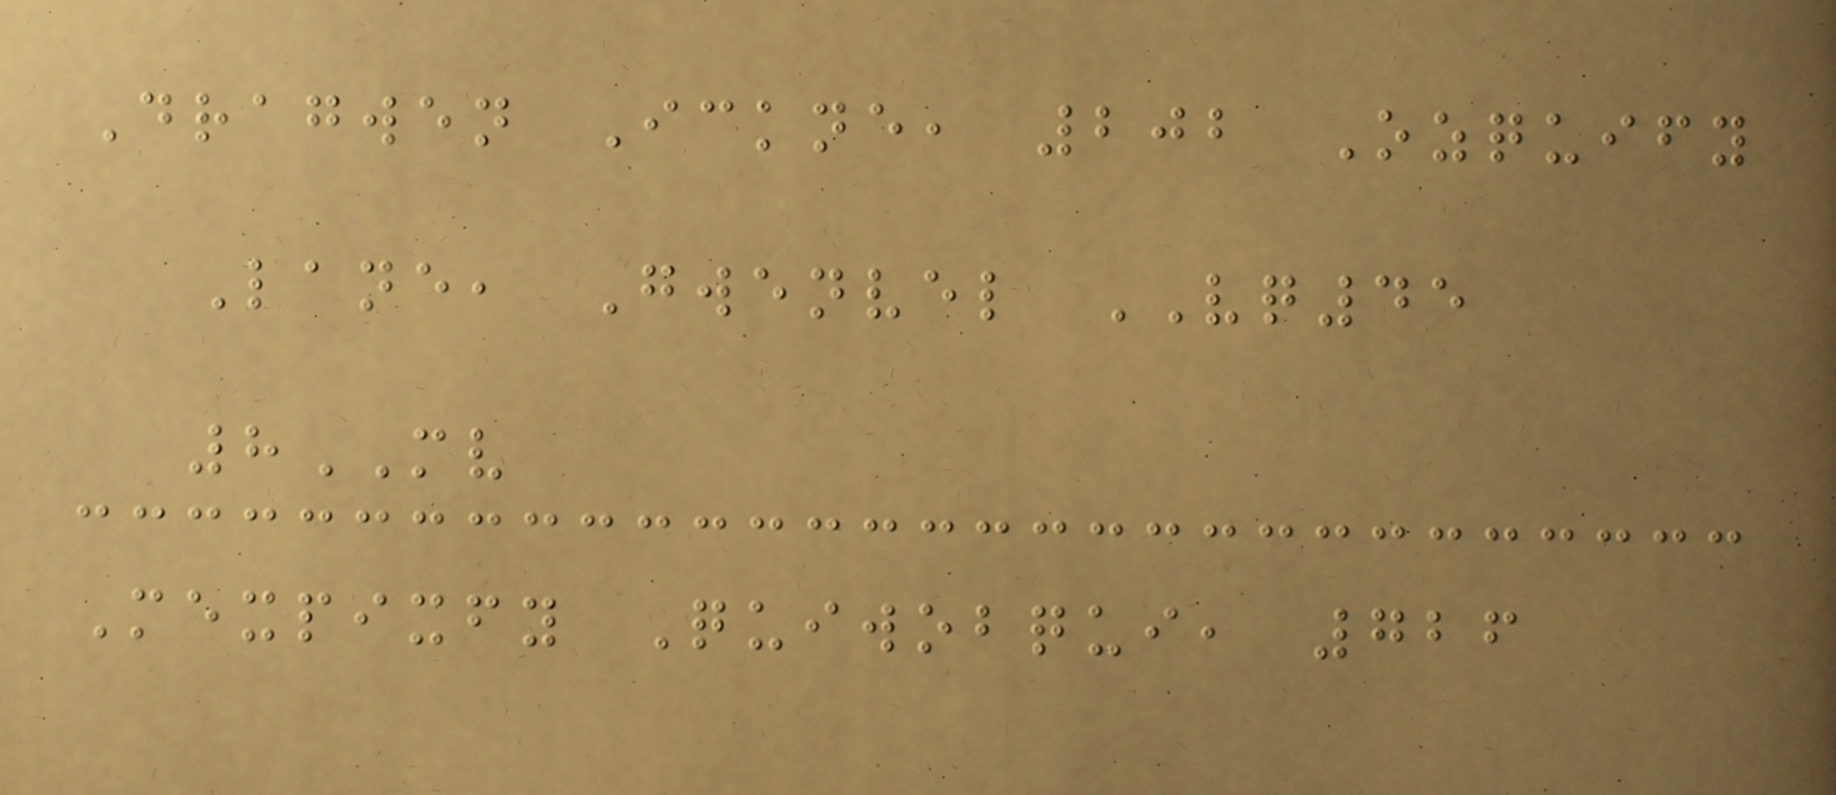Dragwen Ickne, 202 Ozquify
Lane, Gwenvel VQ45
8MV
Mexpixfy Quiwobqui, 726
